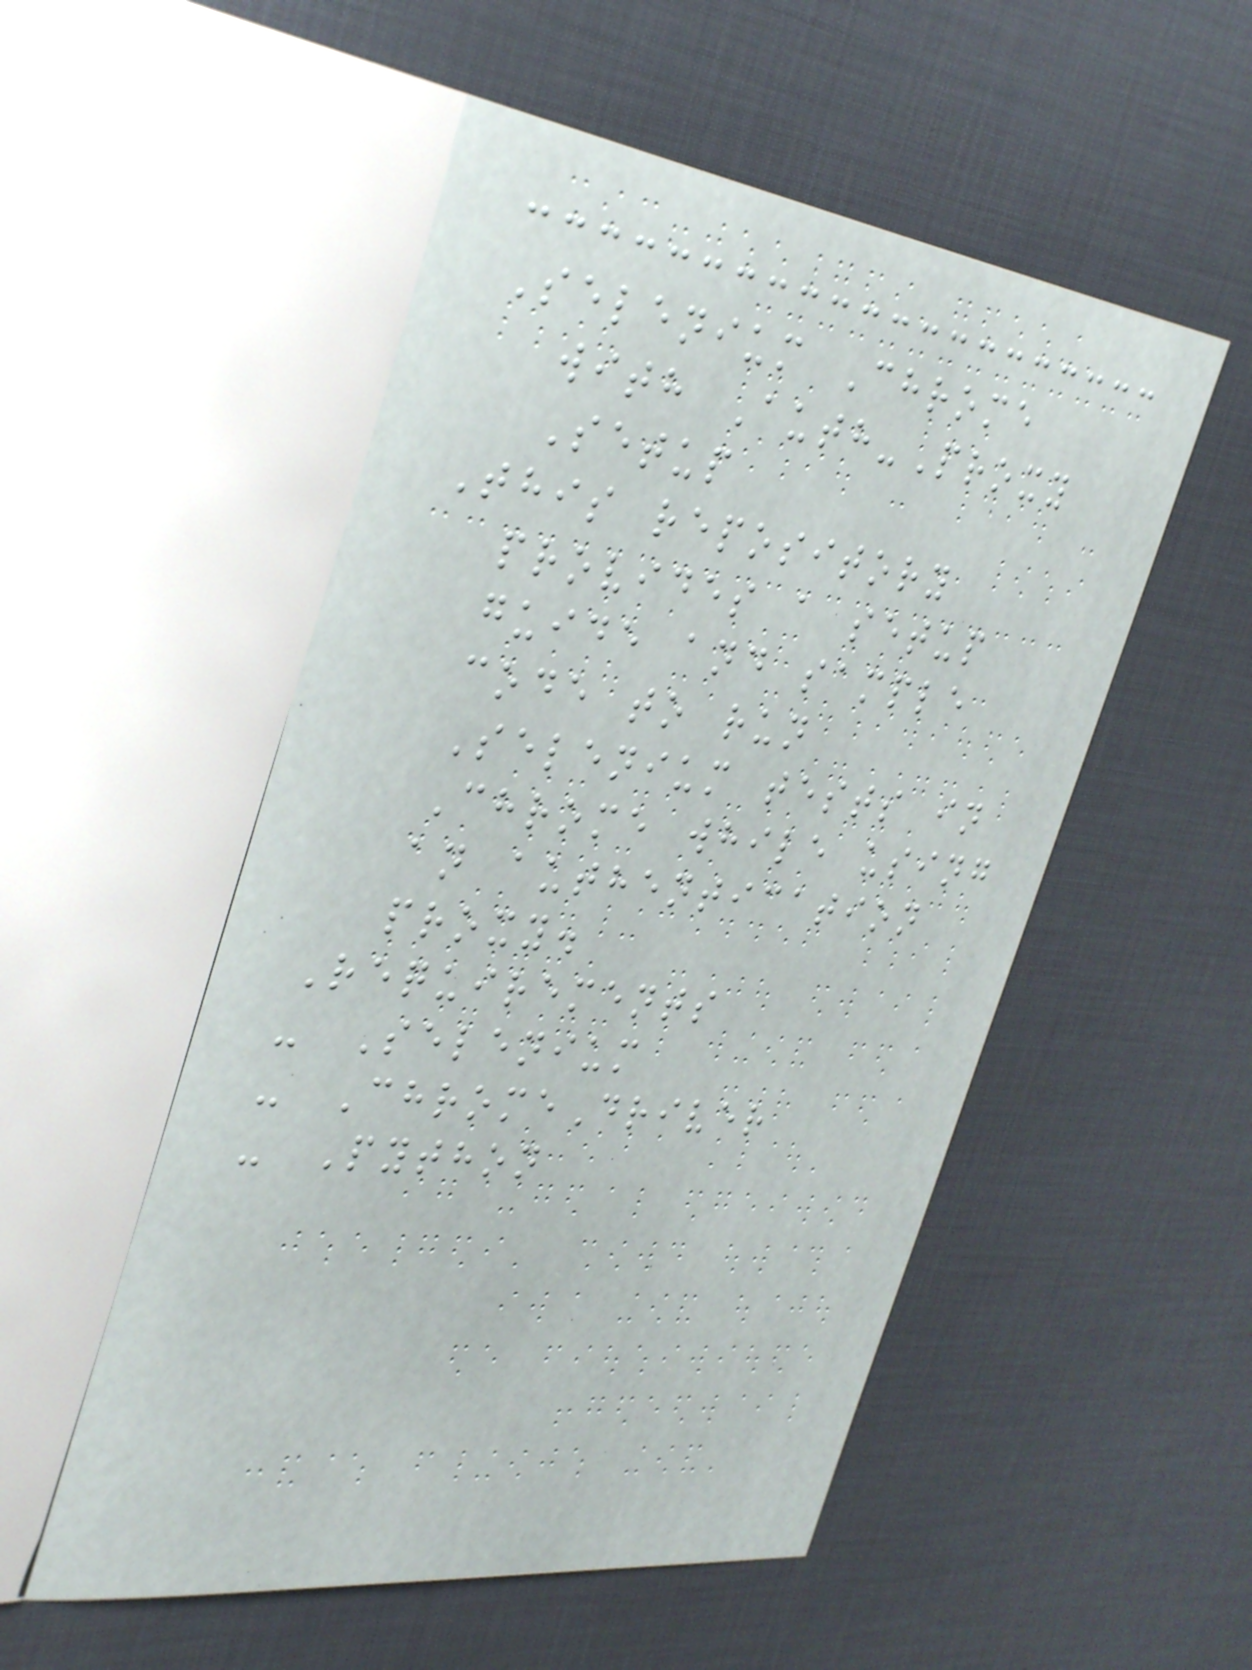Selenium Chrome
with Auth-Proxy
Setup
This repository
provides a setup
guide and sample
code to run
Selenium tests in
Chrome while using
an authentication
proxy.
Requirements
- Selenium
- ChromeDriver
- Python
